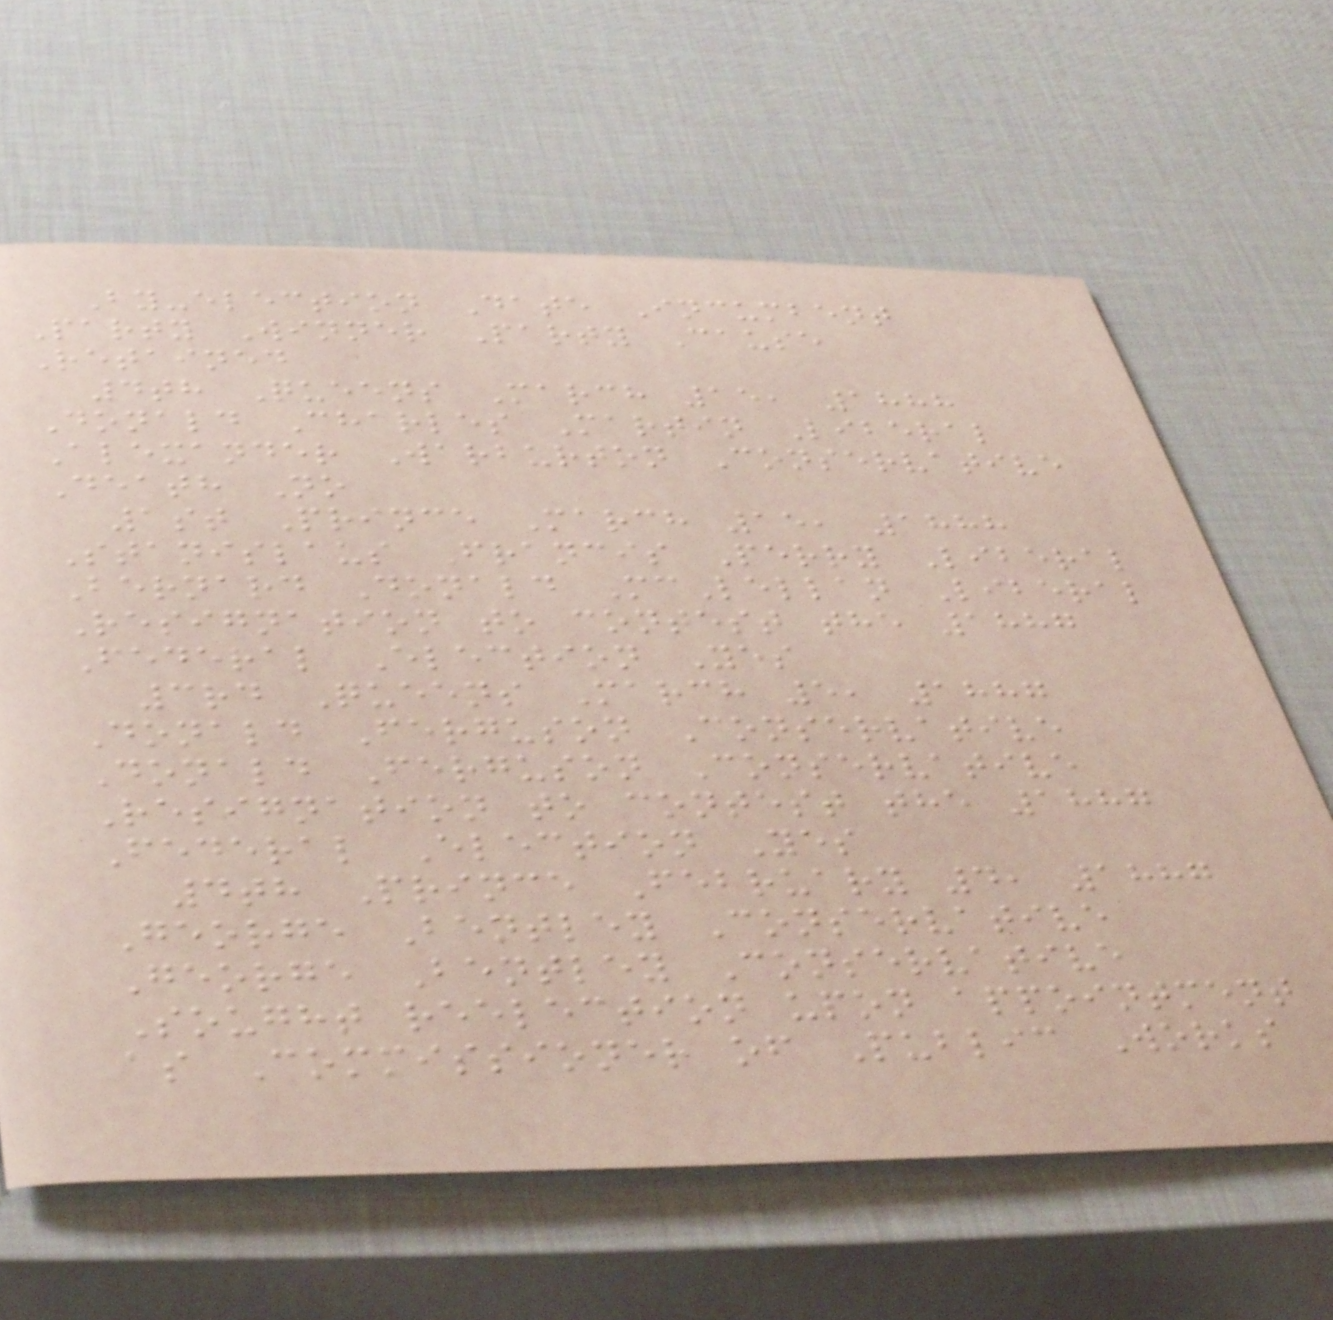By-election Date Incumbent
Party Winner Party Cause
Retained
4th Queens March 15, 1888
Donald Charles Martin Liberal
Alexander Warburton Conservative
Death No
1st Prince March 15, 1888
Stanislaus Francis Perry Liberal
Bernard Donald McLellan Liberal
Resignation to contest the 1887
Federal Election Yes
3rd Queens March 5, 1887
Donald Ferguson Conservative
Donald Ferguson Conservative
Resignation to contest the 1887
Federal Election Yes
4th Prince February 4, 1887
George Bentley Conservative
George Bentley Conservative
Sought reelection upon appointment
as Commissioner of Public Works
